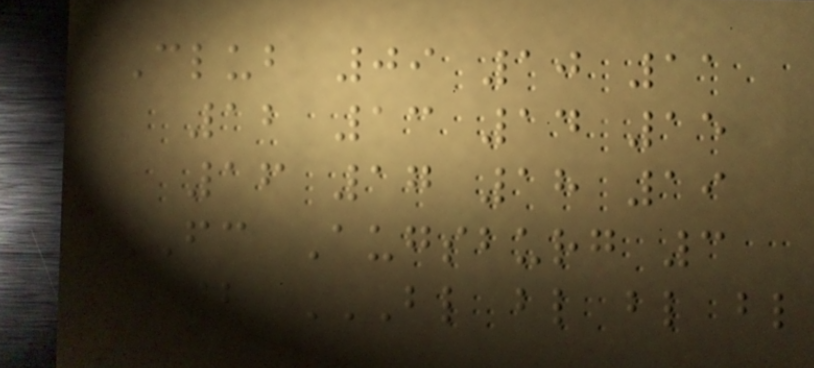Club 09 10 11
12 13 14 15
16 17 18 19
FC Augsburg 3
2 BL BL BL BL
